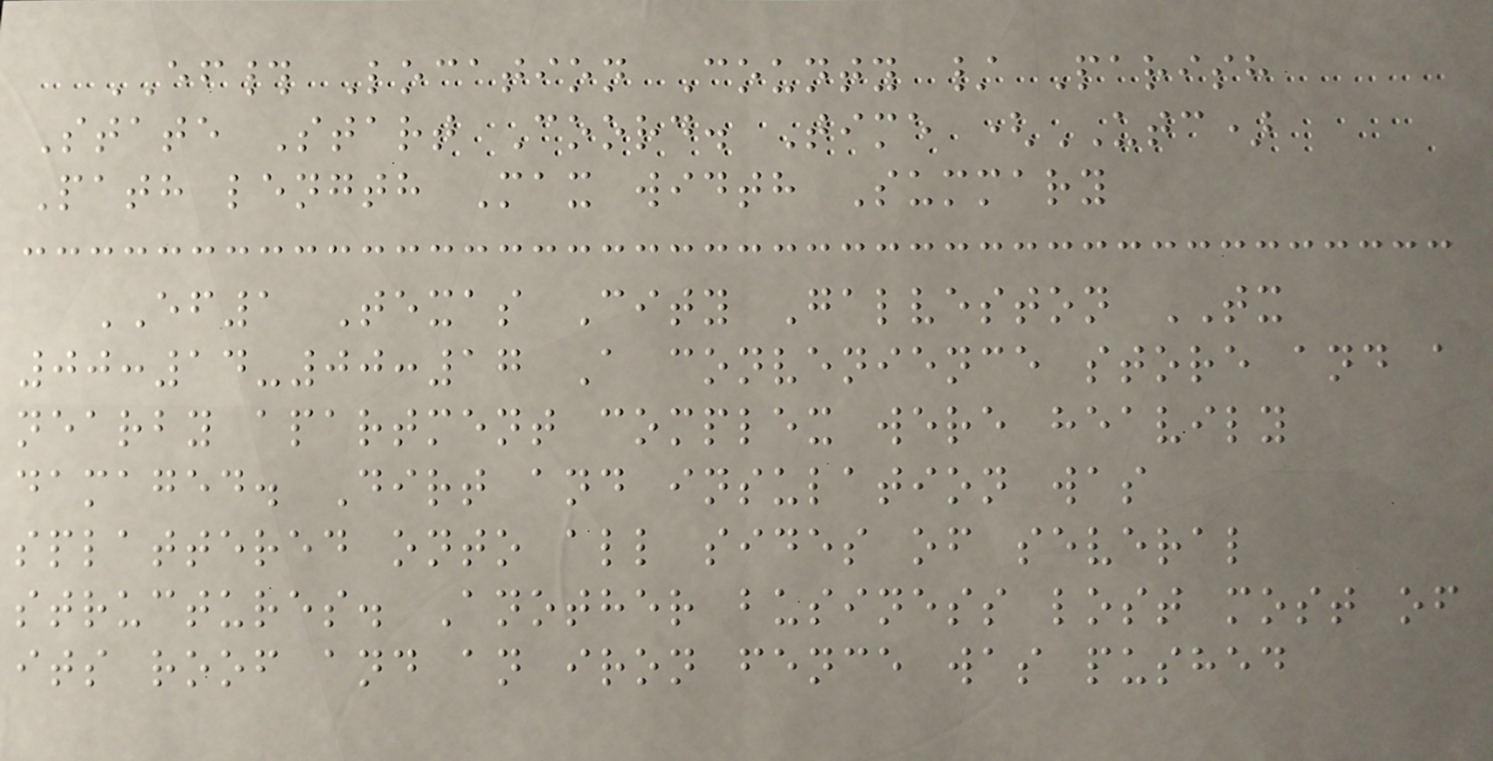EF# Location County / Parish
State Start Coord. Time (UTC)
Path length Max width Summary
EF1 Texas City Galveston TX
00:14-00:17 A convenience store and a
nearby apartment complex were heavily
damaged. Dirt and insulation was
splattered onto all sides of several
structures. Another business lost most of
its roof and an iron fence was pushed
